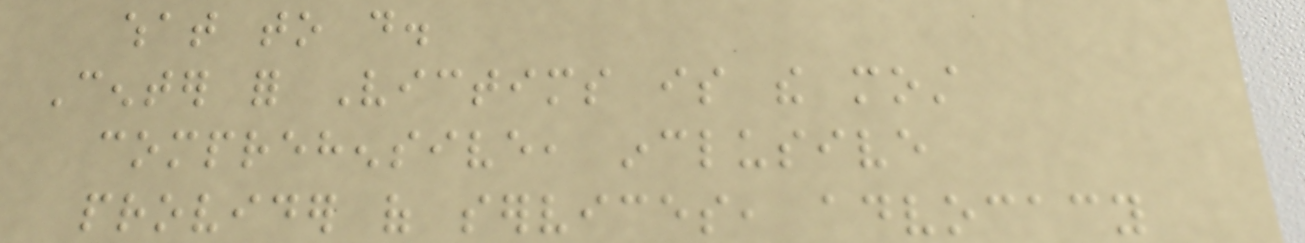what to do.
Center for Victims is the most
comprehensive, inclusive
provider of services, advocacy
